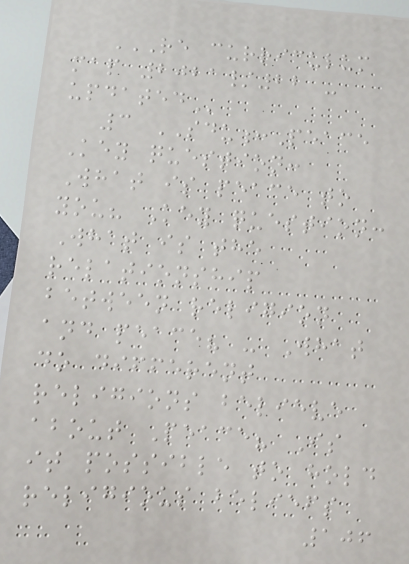RE CURRICULUM
MAP 2021/22 -
UPDATED
3 SDU:Peace
Key question:
What is peace to
you? Key question:
What is the
relationship
between religion
and peace? - What
do different
religions believe
about Peace? Is
it possible to hold
religious beliefs
106
